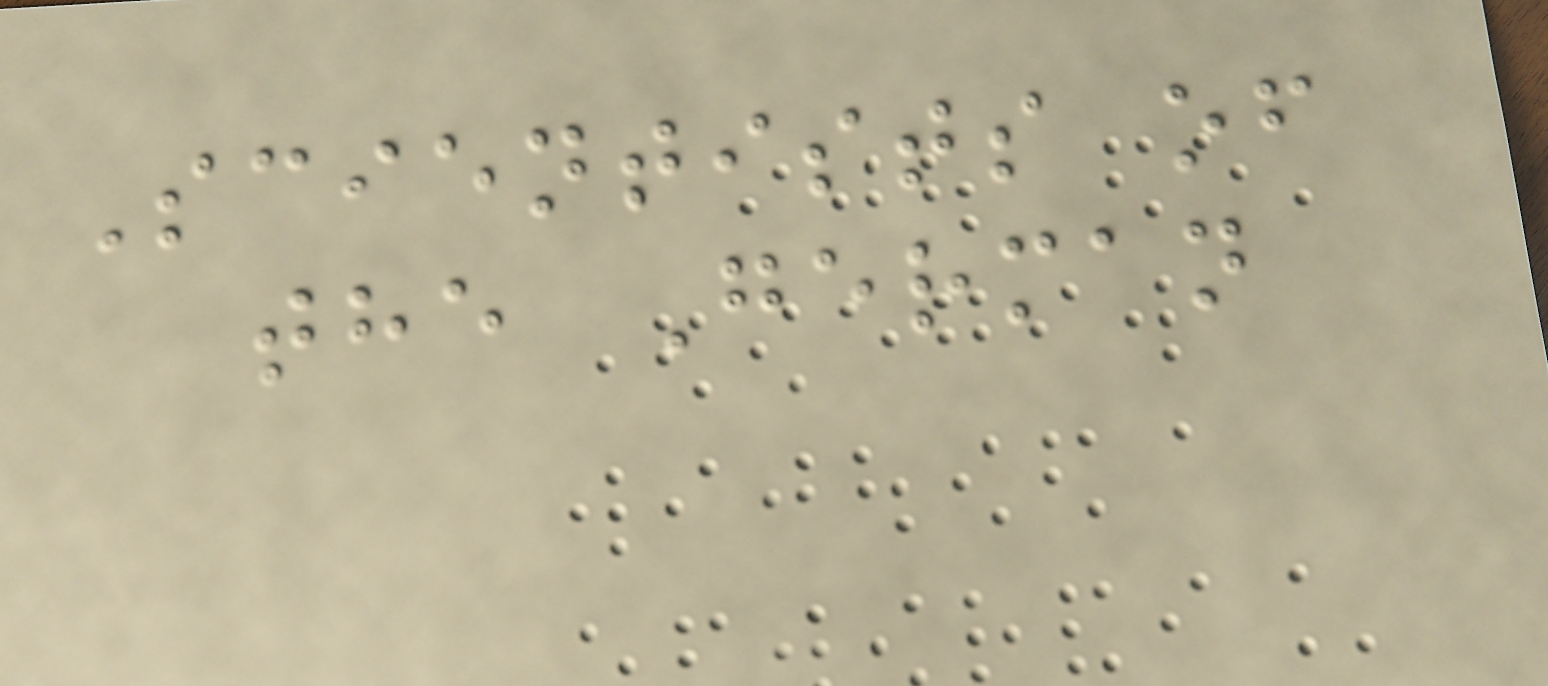Scientists of
the German
